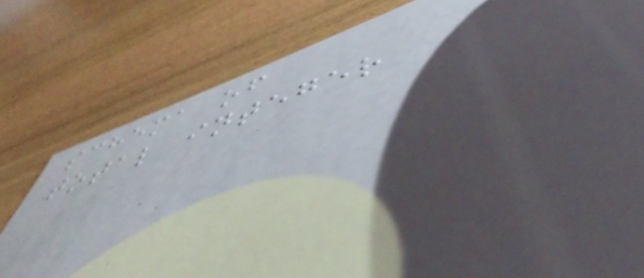schema of
total integer
